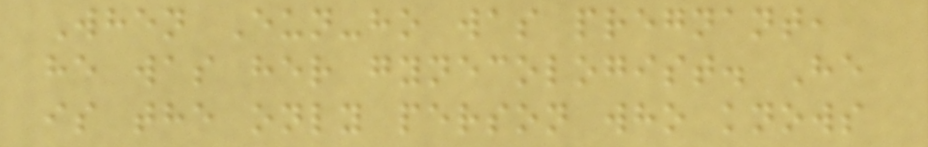When Eun-ho was pregnant,
he was her gynecologist. He
is the only person who knows
